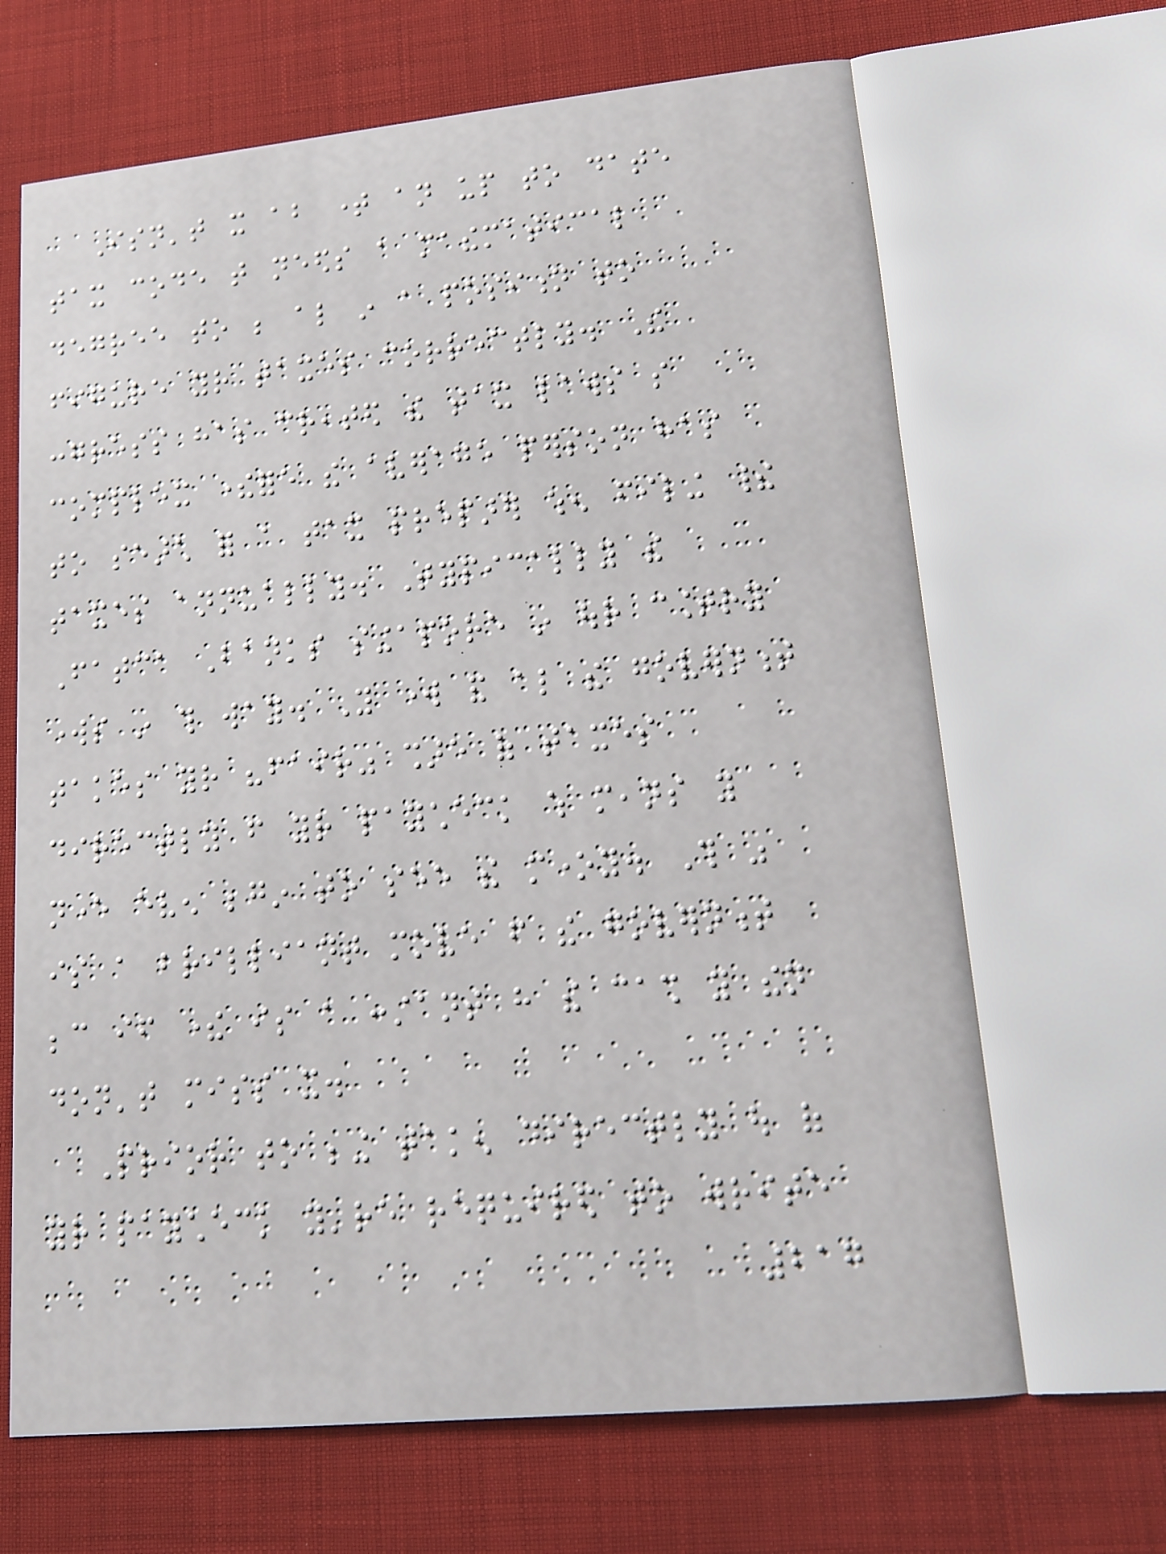Isn't it about time an up to date
tax code that needs a mathematical
degree to be also in a position to
figure your taxes correctly. The
congress has created the tax laws so
complex therefore the average person has
to search for a tax preparer when filing their
taxes annually. Typically the
Fatca Banks singapore in our country
works in this way. You work and also the government
takes your "fair" share of taxes
directly from your paycheck which means you
never even begin to see the money. This was
is a brilliant move from the government
because if there is a constant have the cash you then
don't miss it.
Prior to being taken directly out of
your paycheck you're required to write
217
